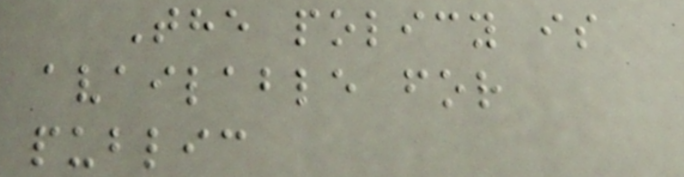The policy is
available for
public
